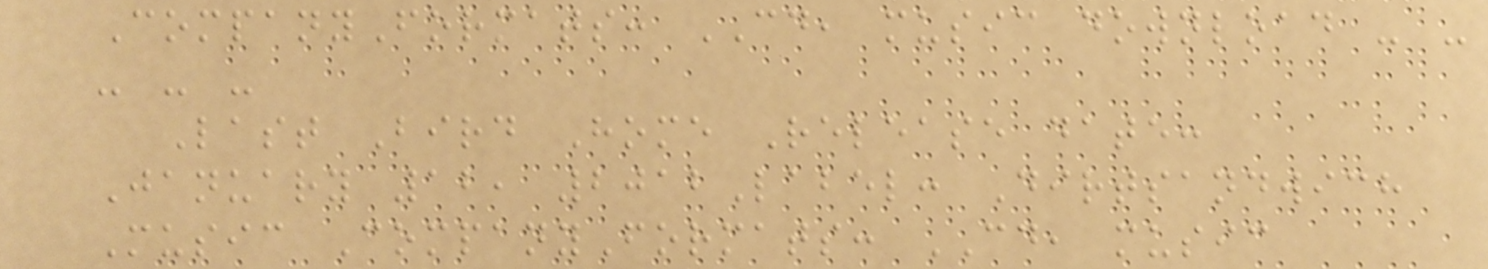CompanyFormats: CD, music download - -
- - -
Last Bird Home Release date:
January 12, 2012Label: Dirtsandwich
Music CompanyFormats: CD, music
